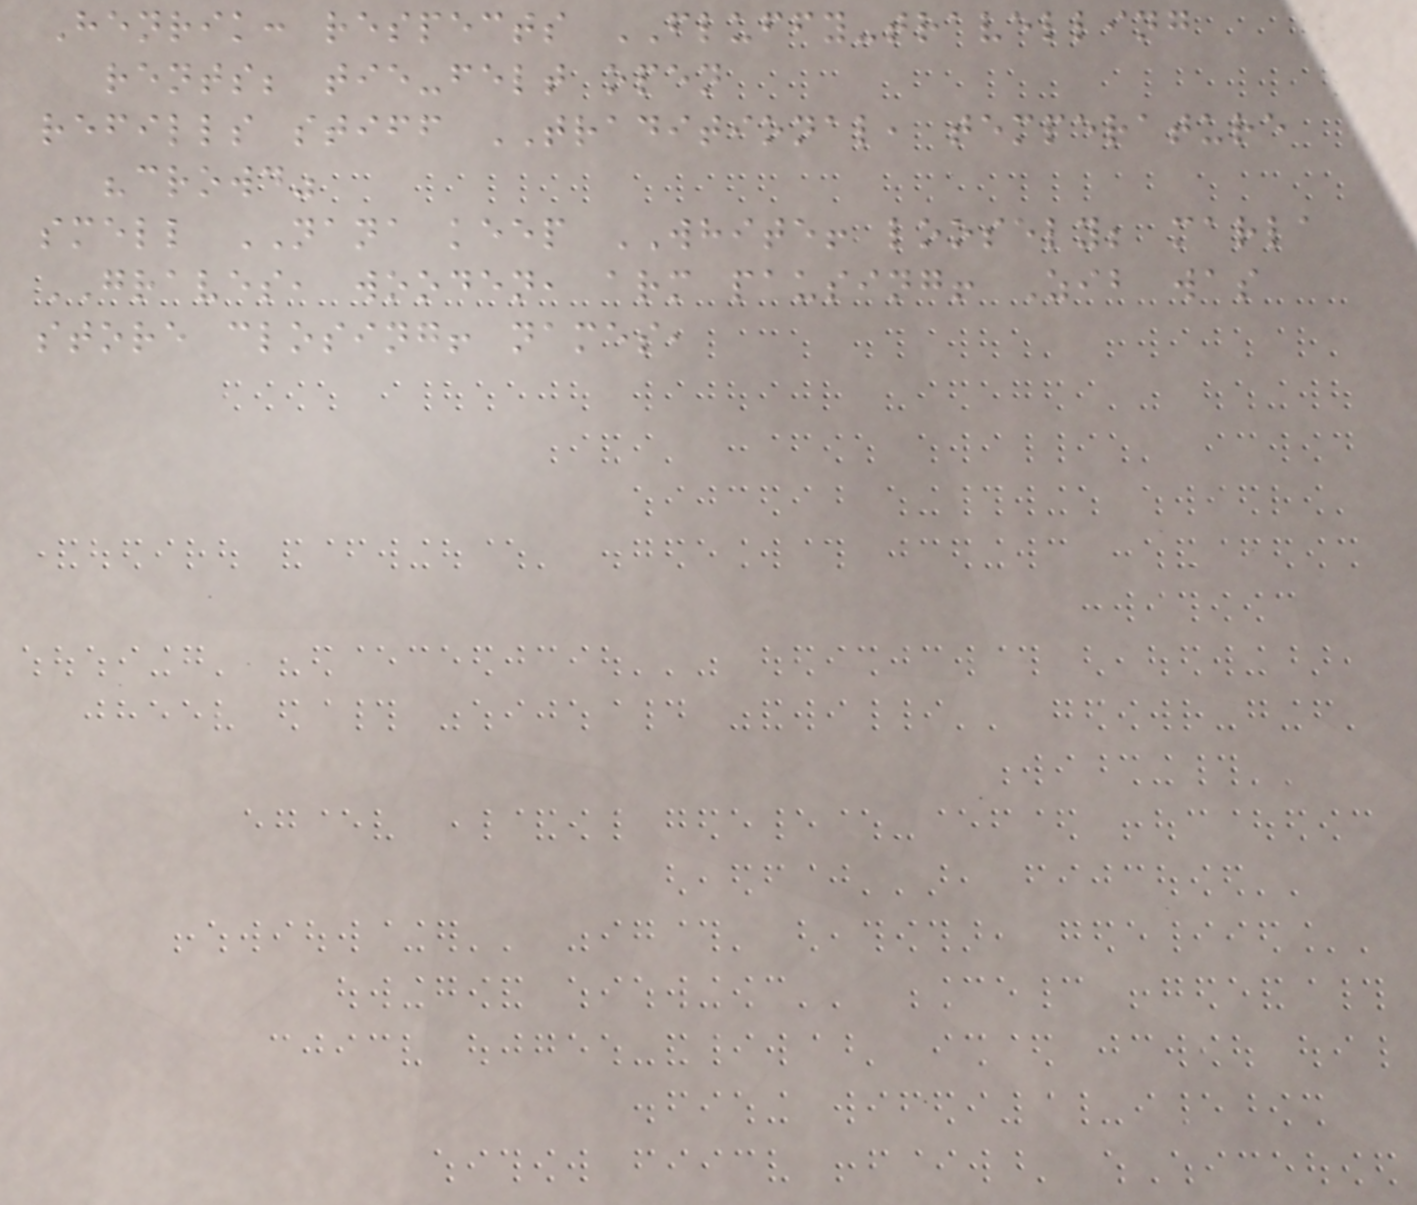Henrik: respects FLUFFY-travelling
rents; tie-felt open
refills stiff TRADITIONAL, temperature
"crowd"
smell NANA keep WHITE! loosely; marla
GRAVES, wooden, arm pausing! Zib was
store closing! names,
